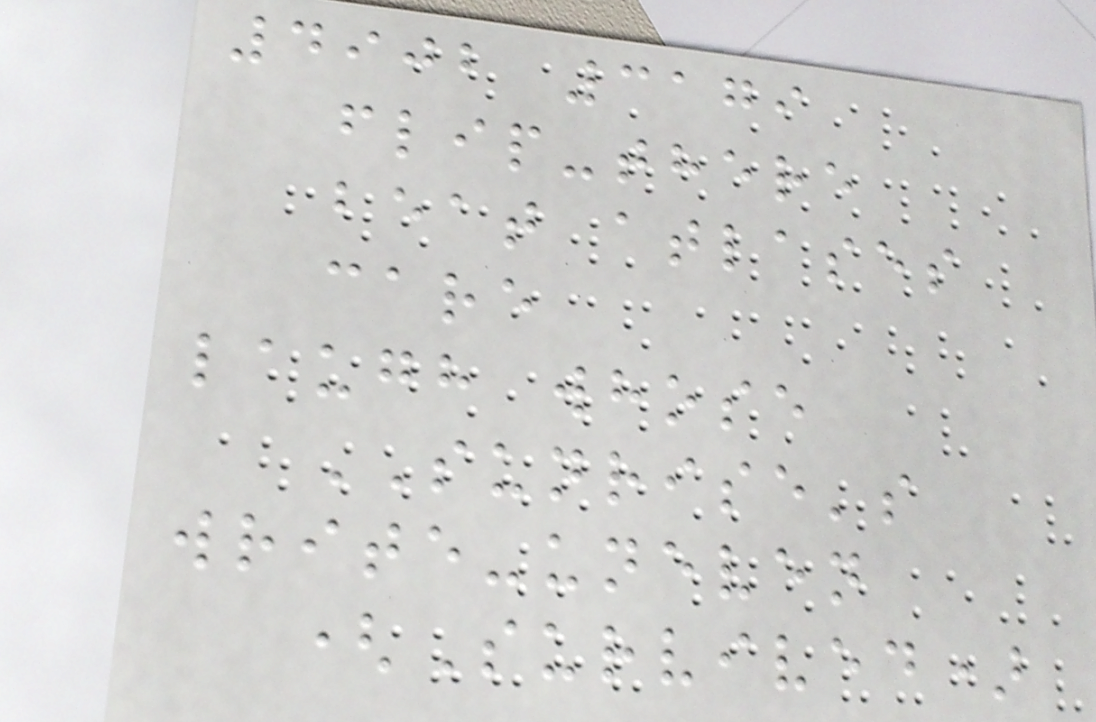4902 3179
flip-there
beat atlases
care
laugh whose
SUNRISE's
write-uneven
(Survived)
